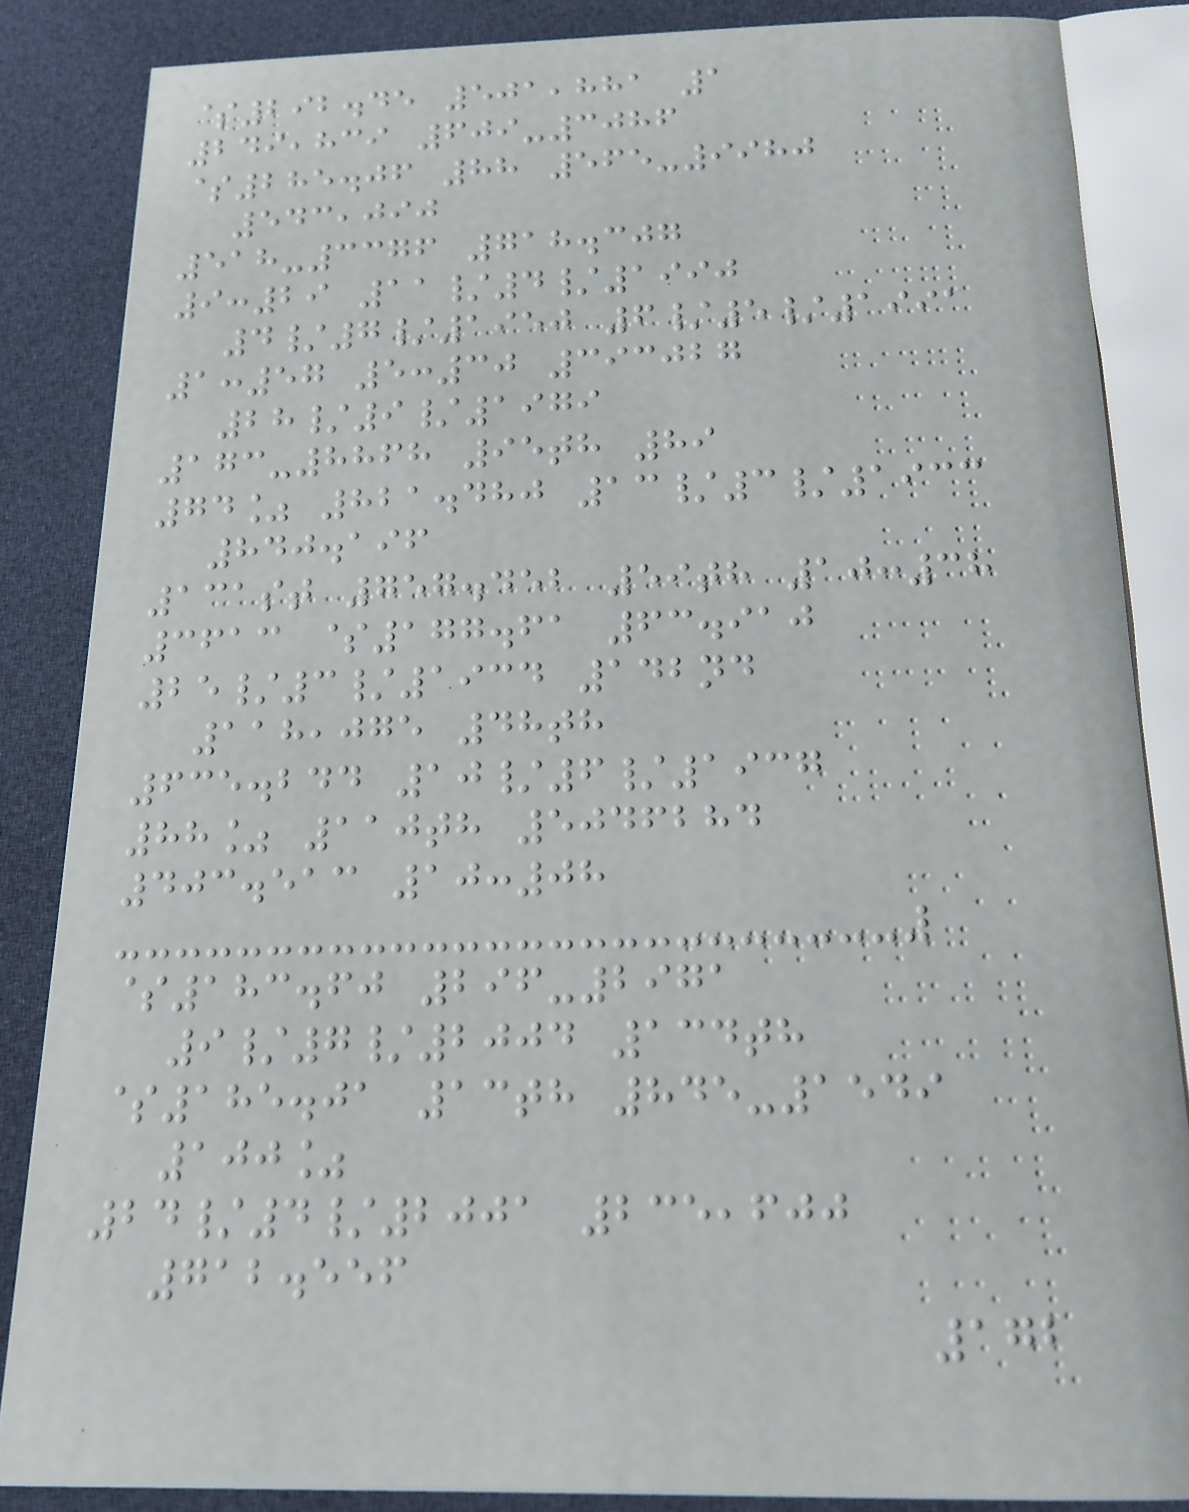$292.45 501,881 1
249,839 609-3086
$285.06 88 565-9980
543,090
518-3376 718.307
9:29 11/4/1990
4/7/1950 6/5/1991
1:57 5:30 393027
28/9/1979
173-8868 95th 89
74% 821.480 13/3/1933
840.196
131st 757.452 59th 10:38
3613 $177.61 63.910
25/3/1934 142nd
118,075 48th
635.244 10/6/1937
88% 110th 5046284
403.513 10:08
$183.60 296-2971
9/7/2004 134th
$185.01 13th 845-1549
100%
24/4/2001 235,600
712.556
172
